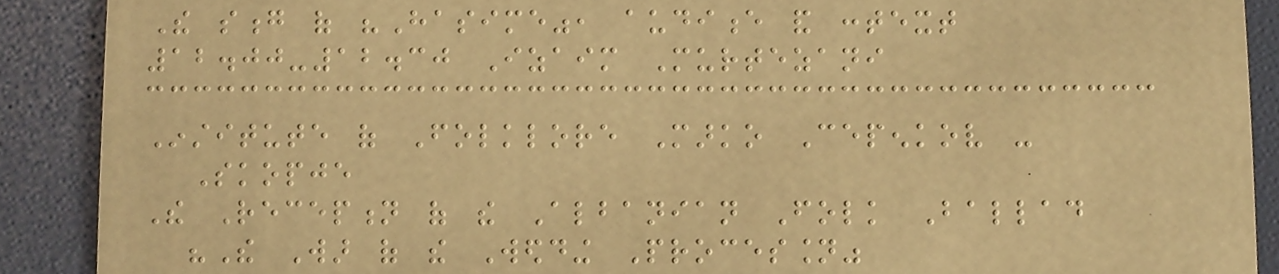The song of "Hasime", audience and context
12.00-12.30 Izaim Murtezani
Institute of Folklore Marko Cepenkov -
Skopje
The Reception of the Albanian Folk Ballad
"The War of the Wedding Procession"
